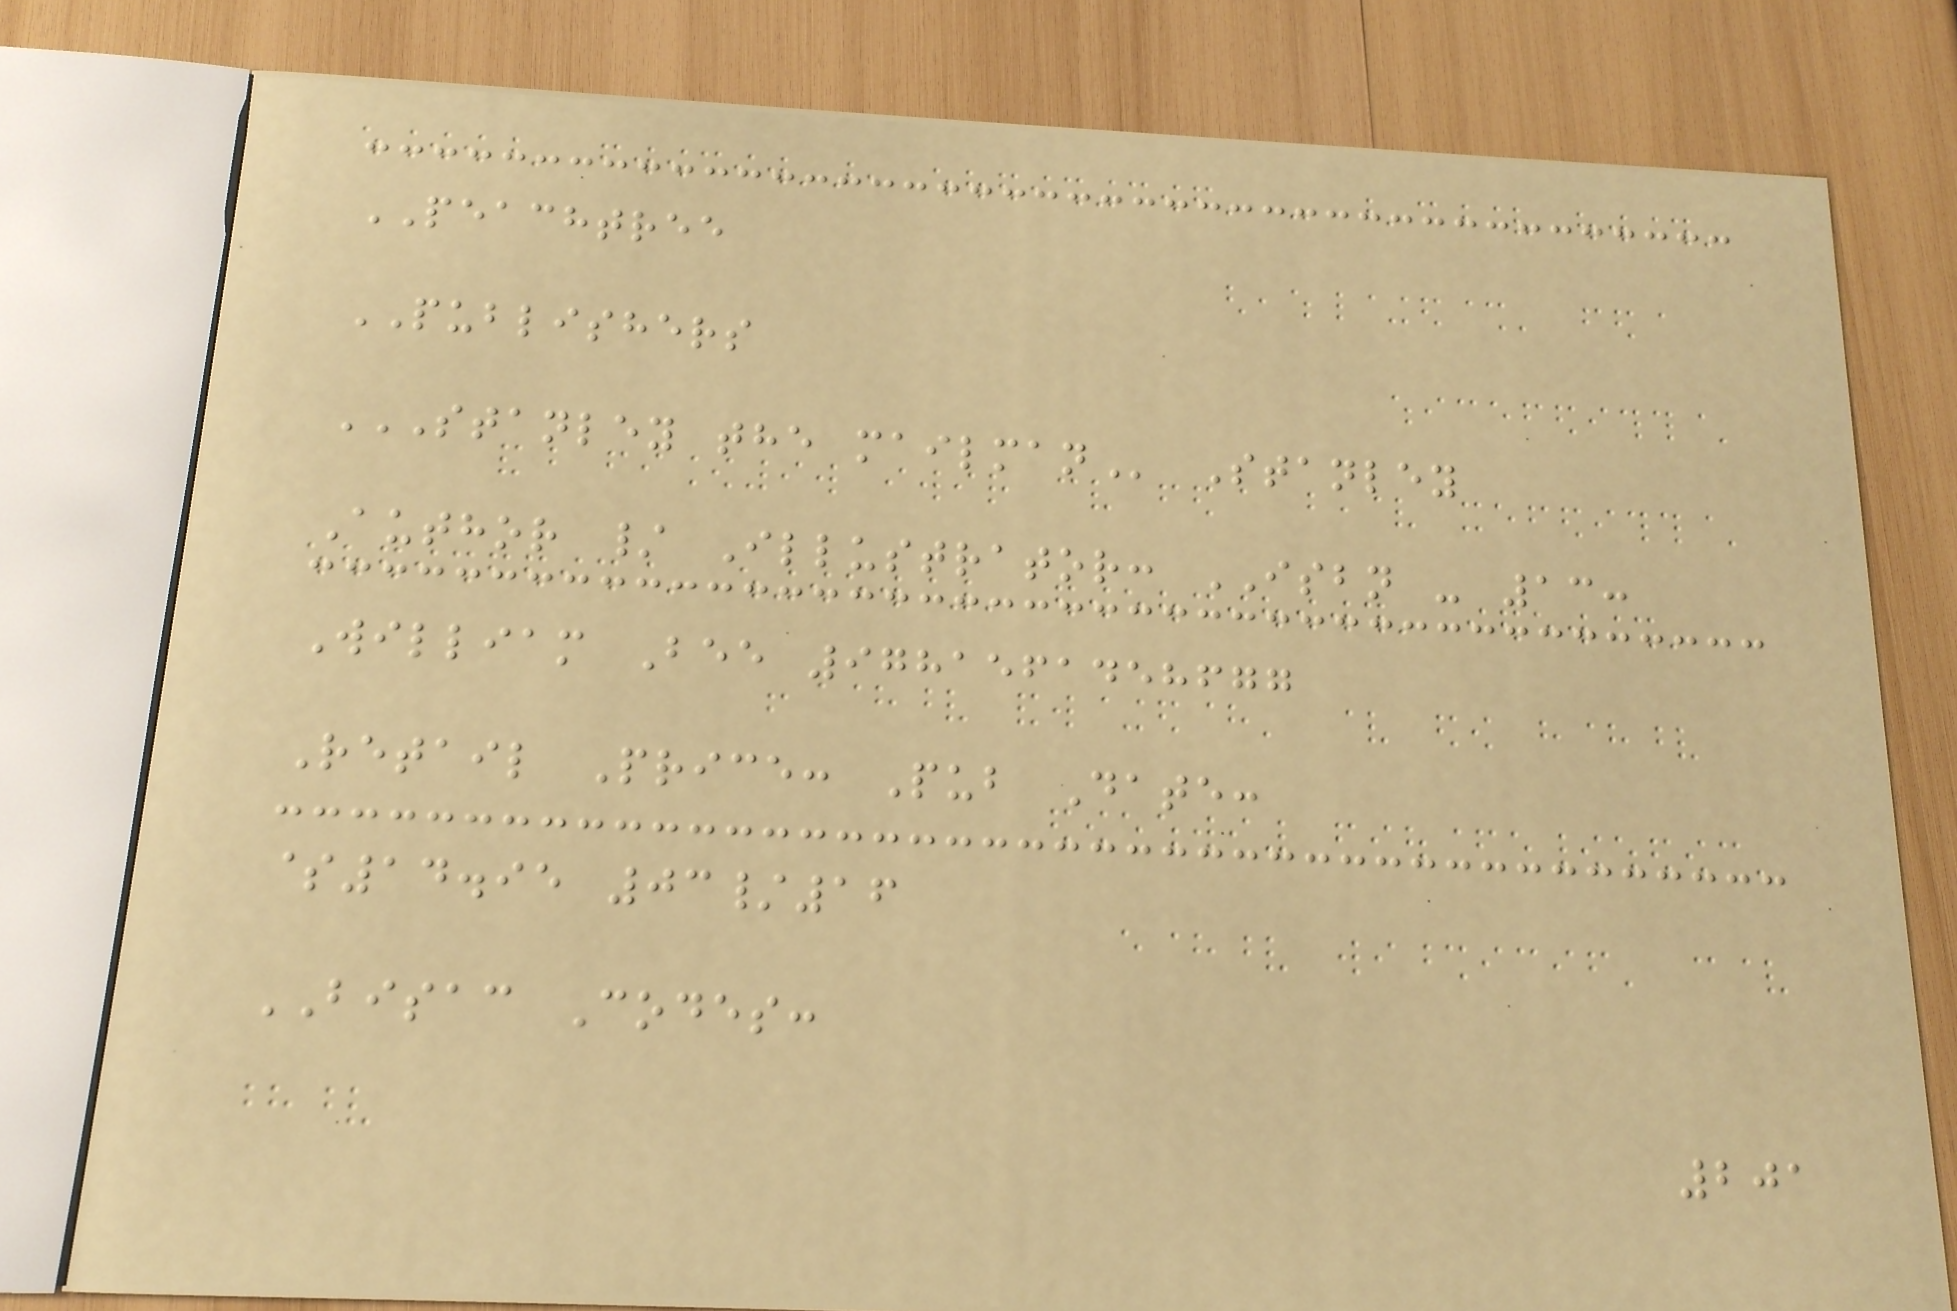PEACHTREE
PUBLISHERS
STANLEY THE MAILMAN Stanley
Author / Illustrator: ISBN - 13:
William Bee 9781561458677
Retail Price: Pub Date:
$14.95 03/16
BISAC Codes:
201
